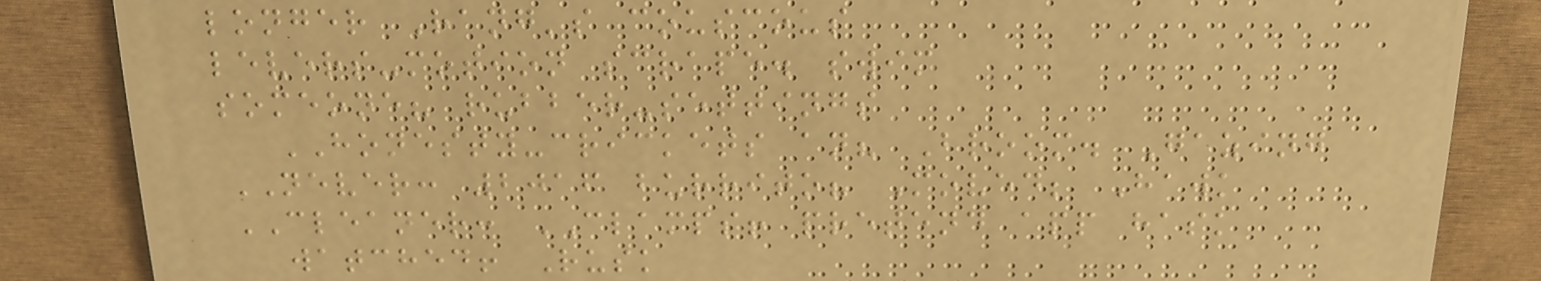longer Rang's couscous
levers-motion scrape. swim
someone? rubber-settings
HONESTY-crickets an? Broom. Gazing
NEVER: 2016 burrito? Moved; Hawk
CLEANER: CLAMPS! pretend app hask
watched! Rusk
